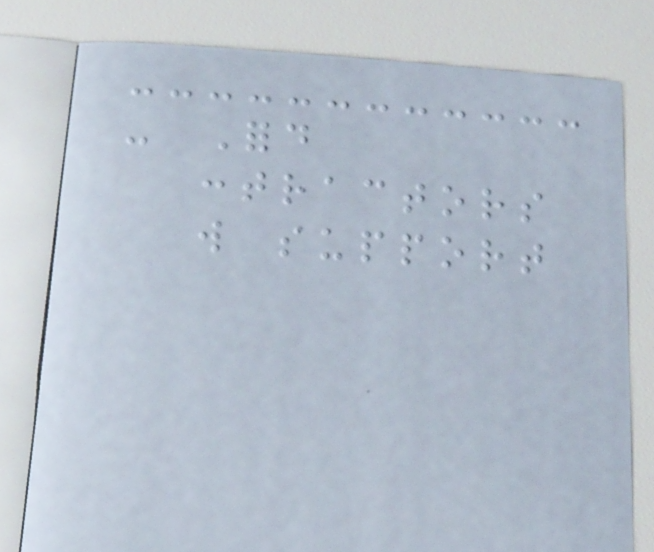- Ford
contractors
will support
